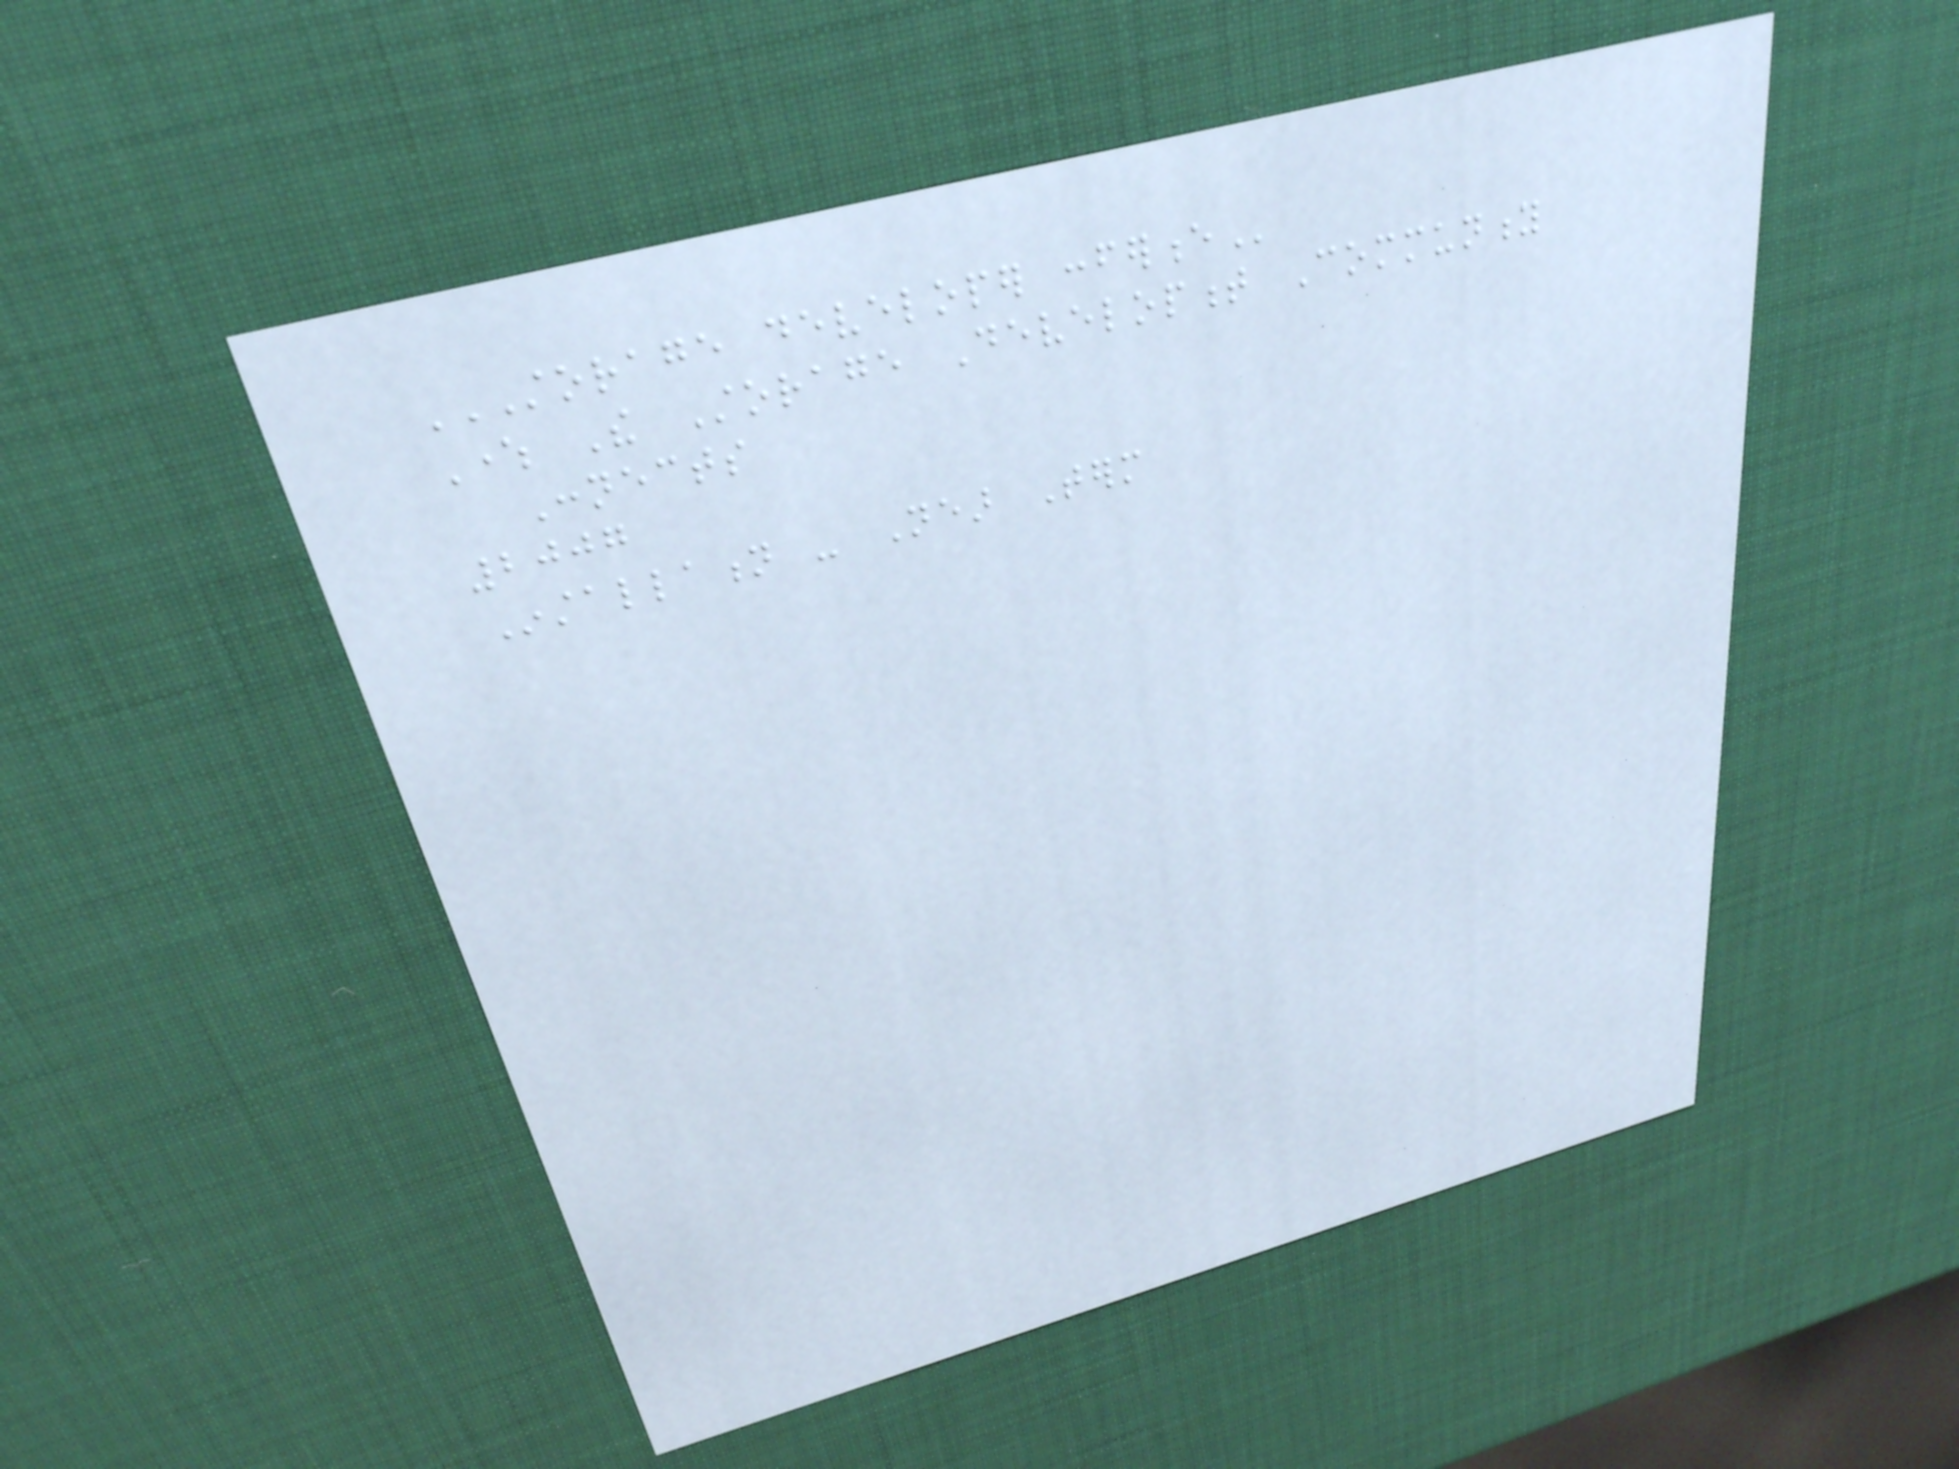STORAGE DEVELOPER CONFERENCE
Where The Storage Development Community
Connects
2007
Installation - Near Term
